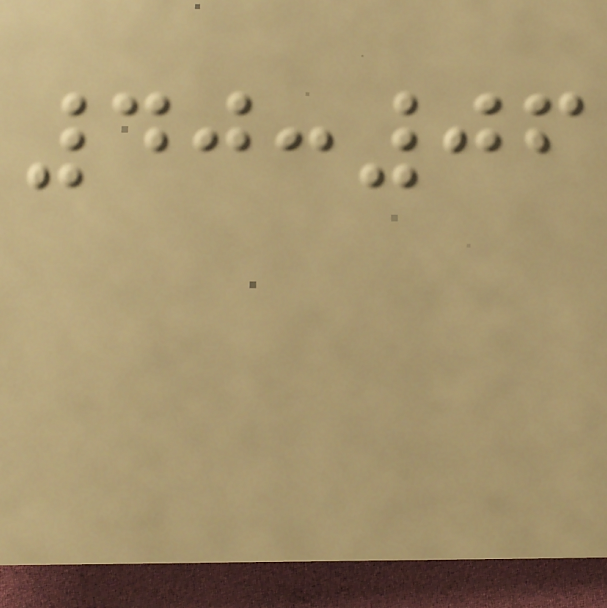40:06
